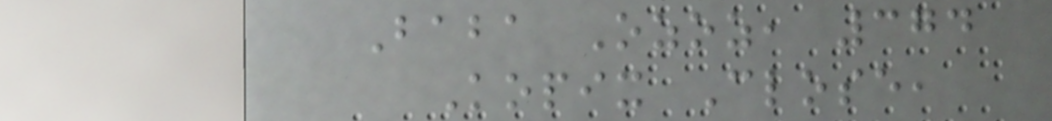Baba Ozoz, 374
Kopix Close,
